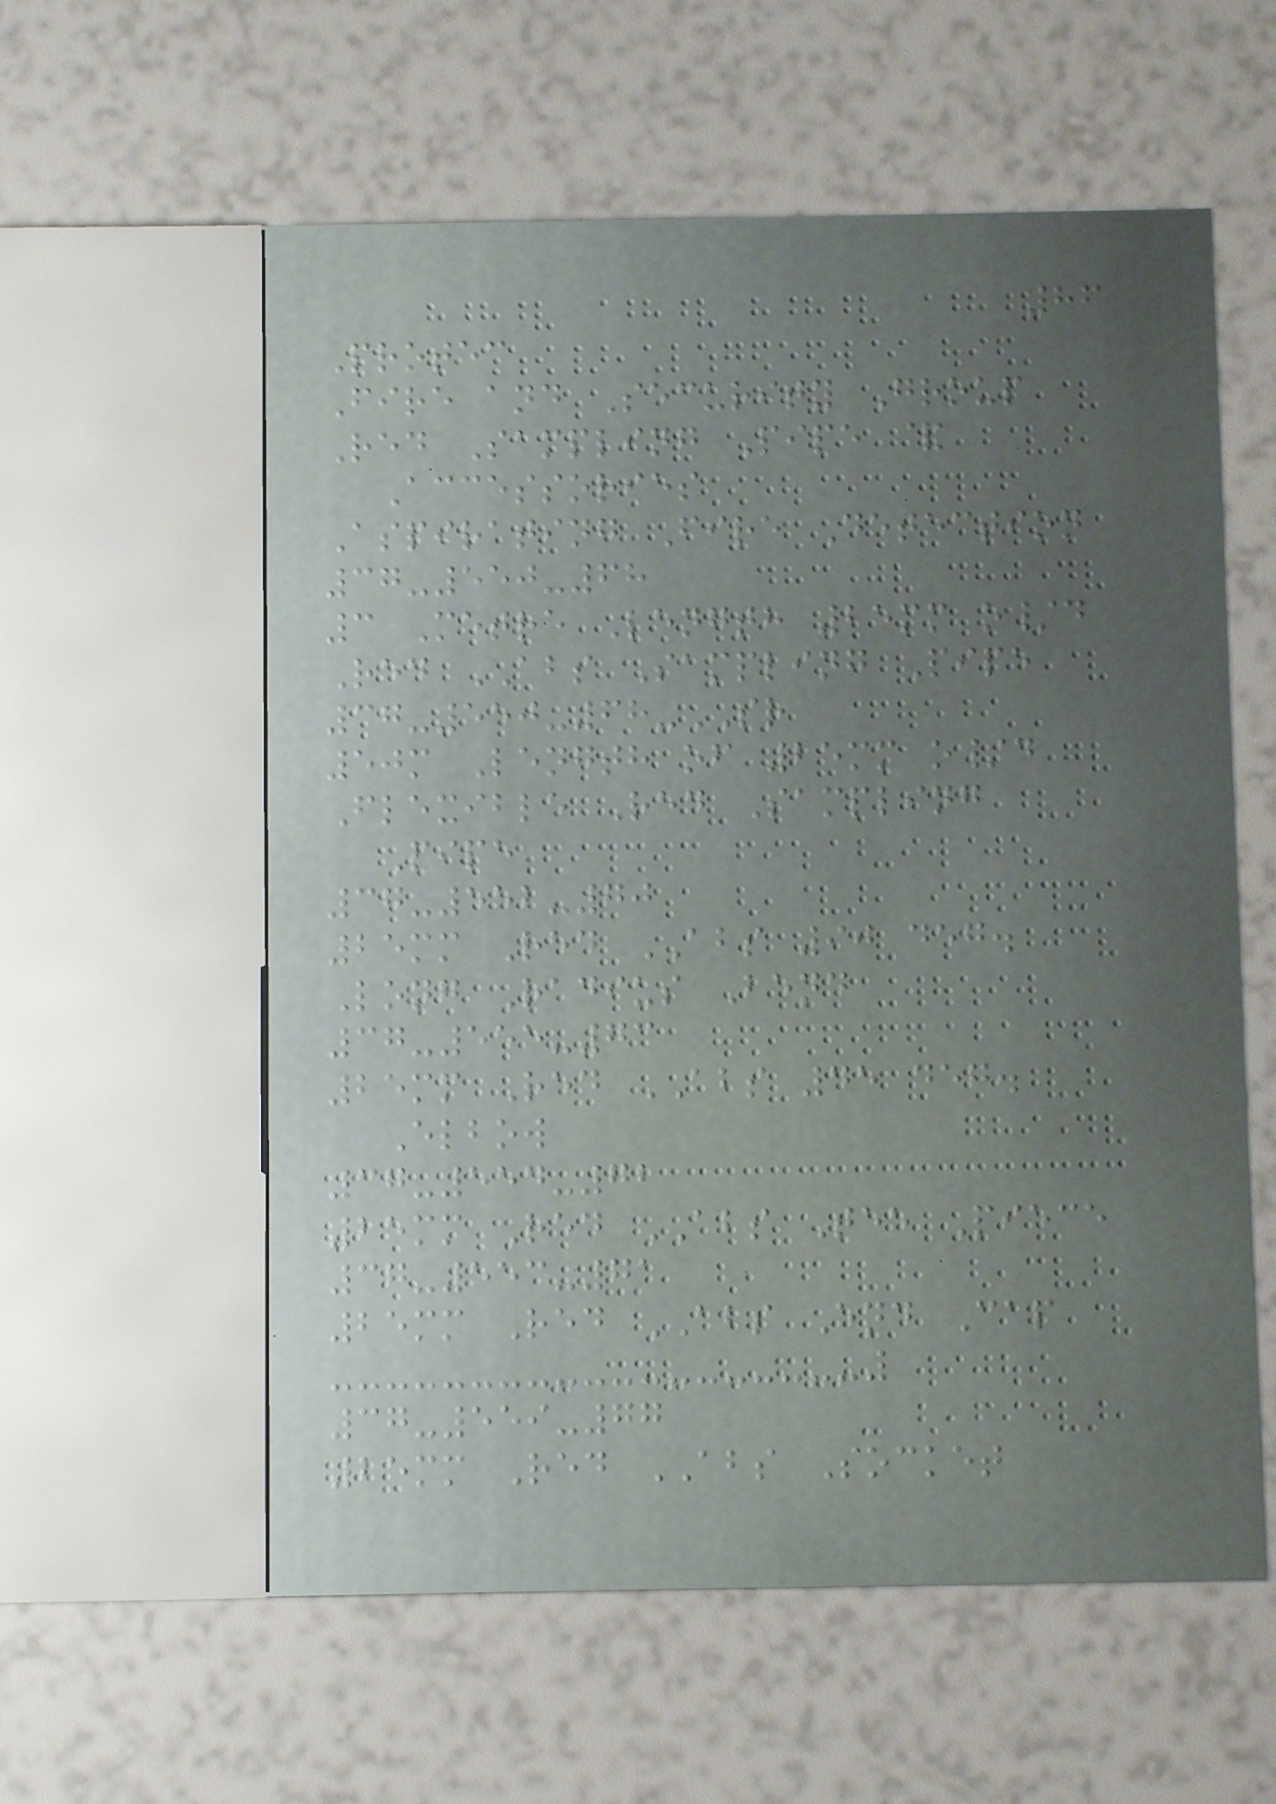86
Protec
Fire and Security Group
Red Sampling Pipe &
Accessories
Aspirating Fire Detection
37-550-68
3 Metre Length 25mm o/d
Red ABS Sampling Pipe
37-550-68-SR
50m Length of 25mm o/d
Flexible Red Sampling
Pipe
37-552-70
25mm Red ABS 90 deg.
Long Radius Bend
37-555-73
25mm Red ABS 45 deg.
Elbow
37-554-72
25mm Red ABS Tee Piece
37-553-71
25mm Red ABS End Cap
37-559-77
25mm Red ABS Socket
